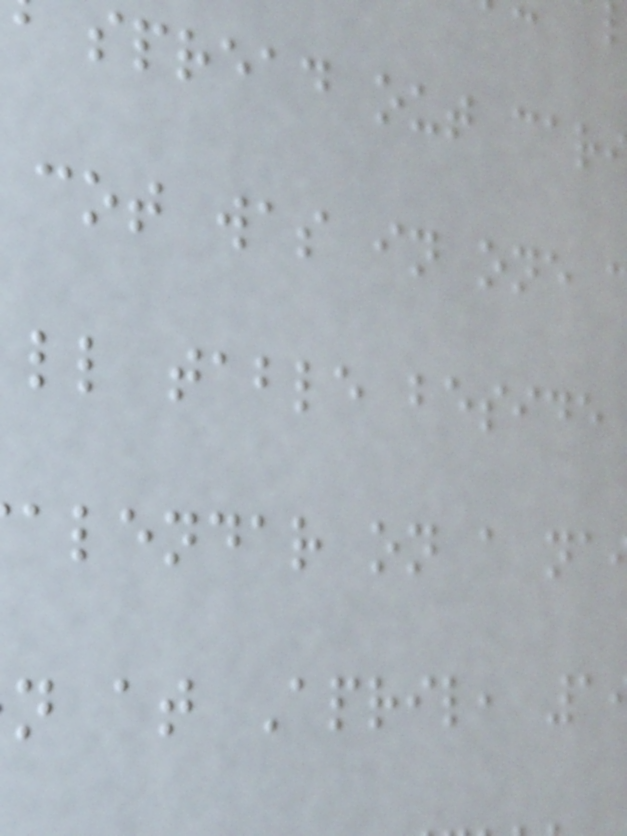spread out car
cot was in one
ll table beside
alendar on a na
n at April, 1
